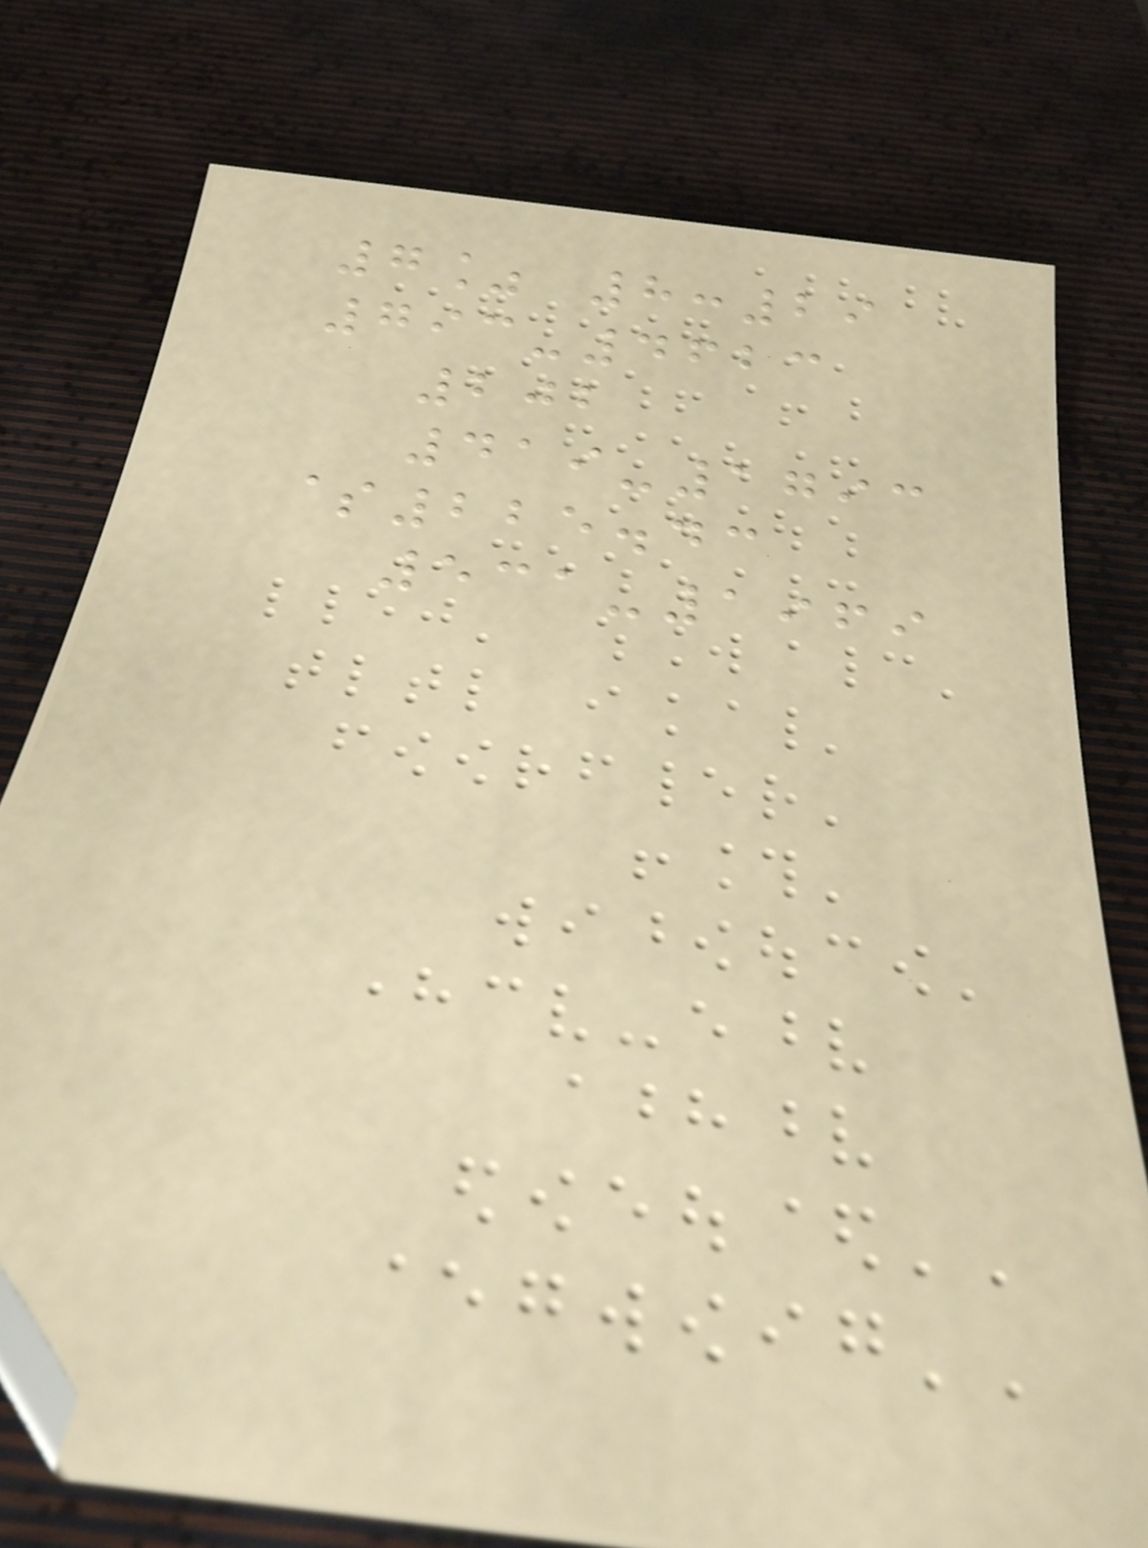7% 8:29
793-4623
202
419-1793
$225.43
531-1969
